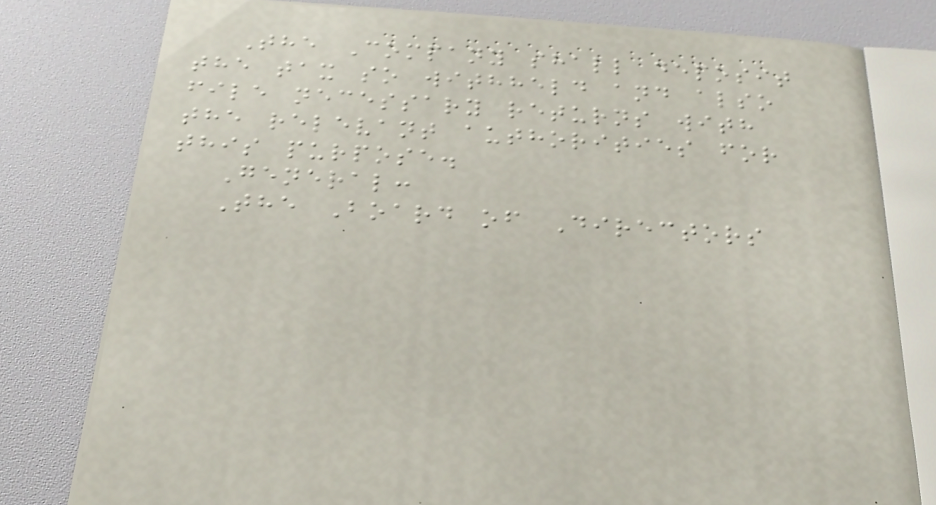The Company shall deposit
the tax so withheld and also
file necessary returns with
the relevant authorities for
this purpose.
General:
The Board of Directors
